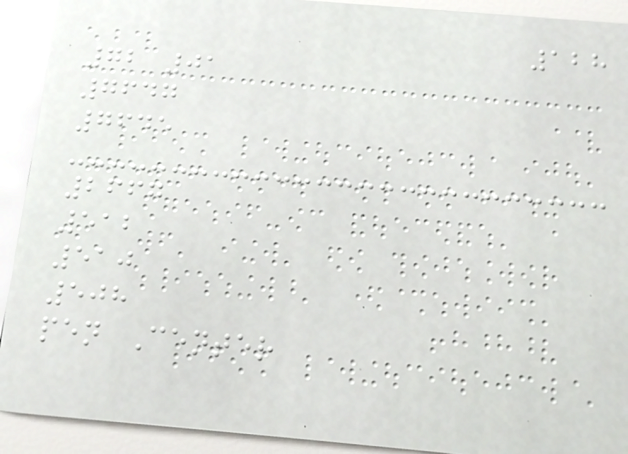128
72 01
7647
7645
2667
512
510
508
pen Center
